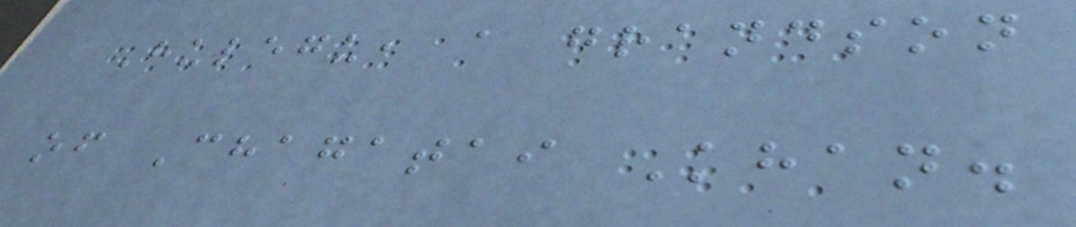Hulegu, a grandson
of Chagatai Khan.
